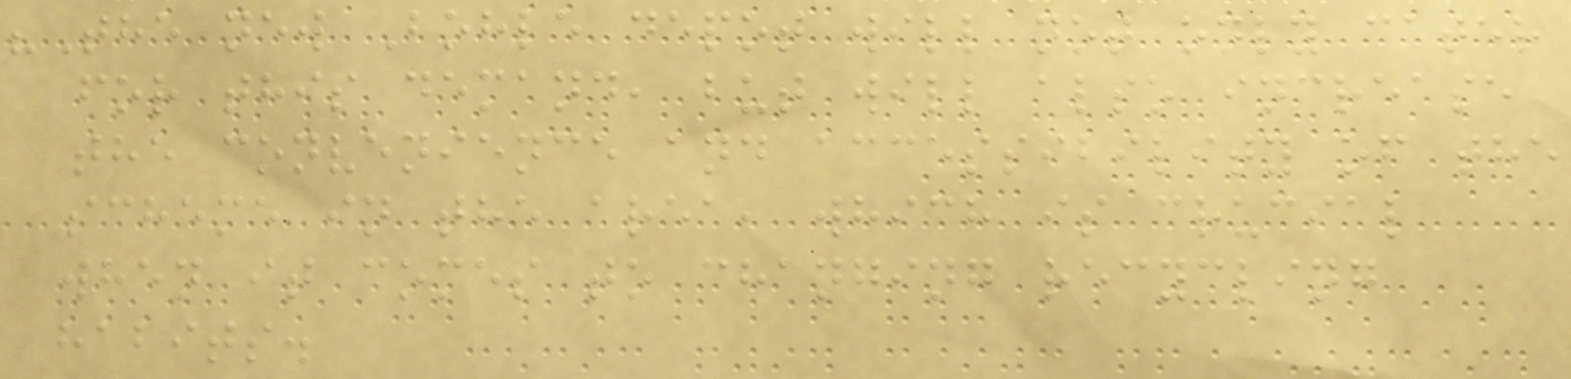"The new Bohle depot will not only cater
for this demand, but will also increase
the convenience and accessibility of the
scheme in the area, which is crucial
when it comes to changing recycling
habits.
